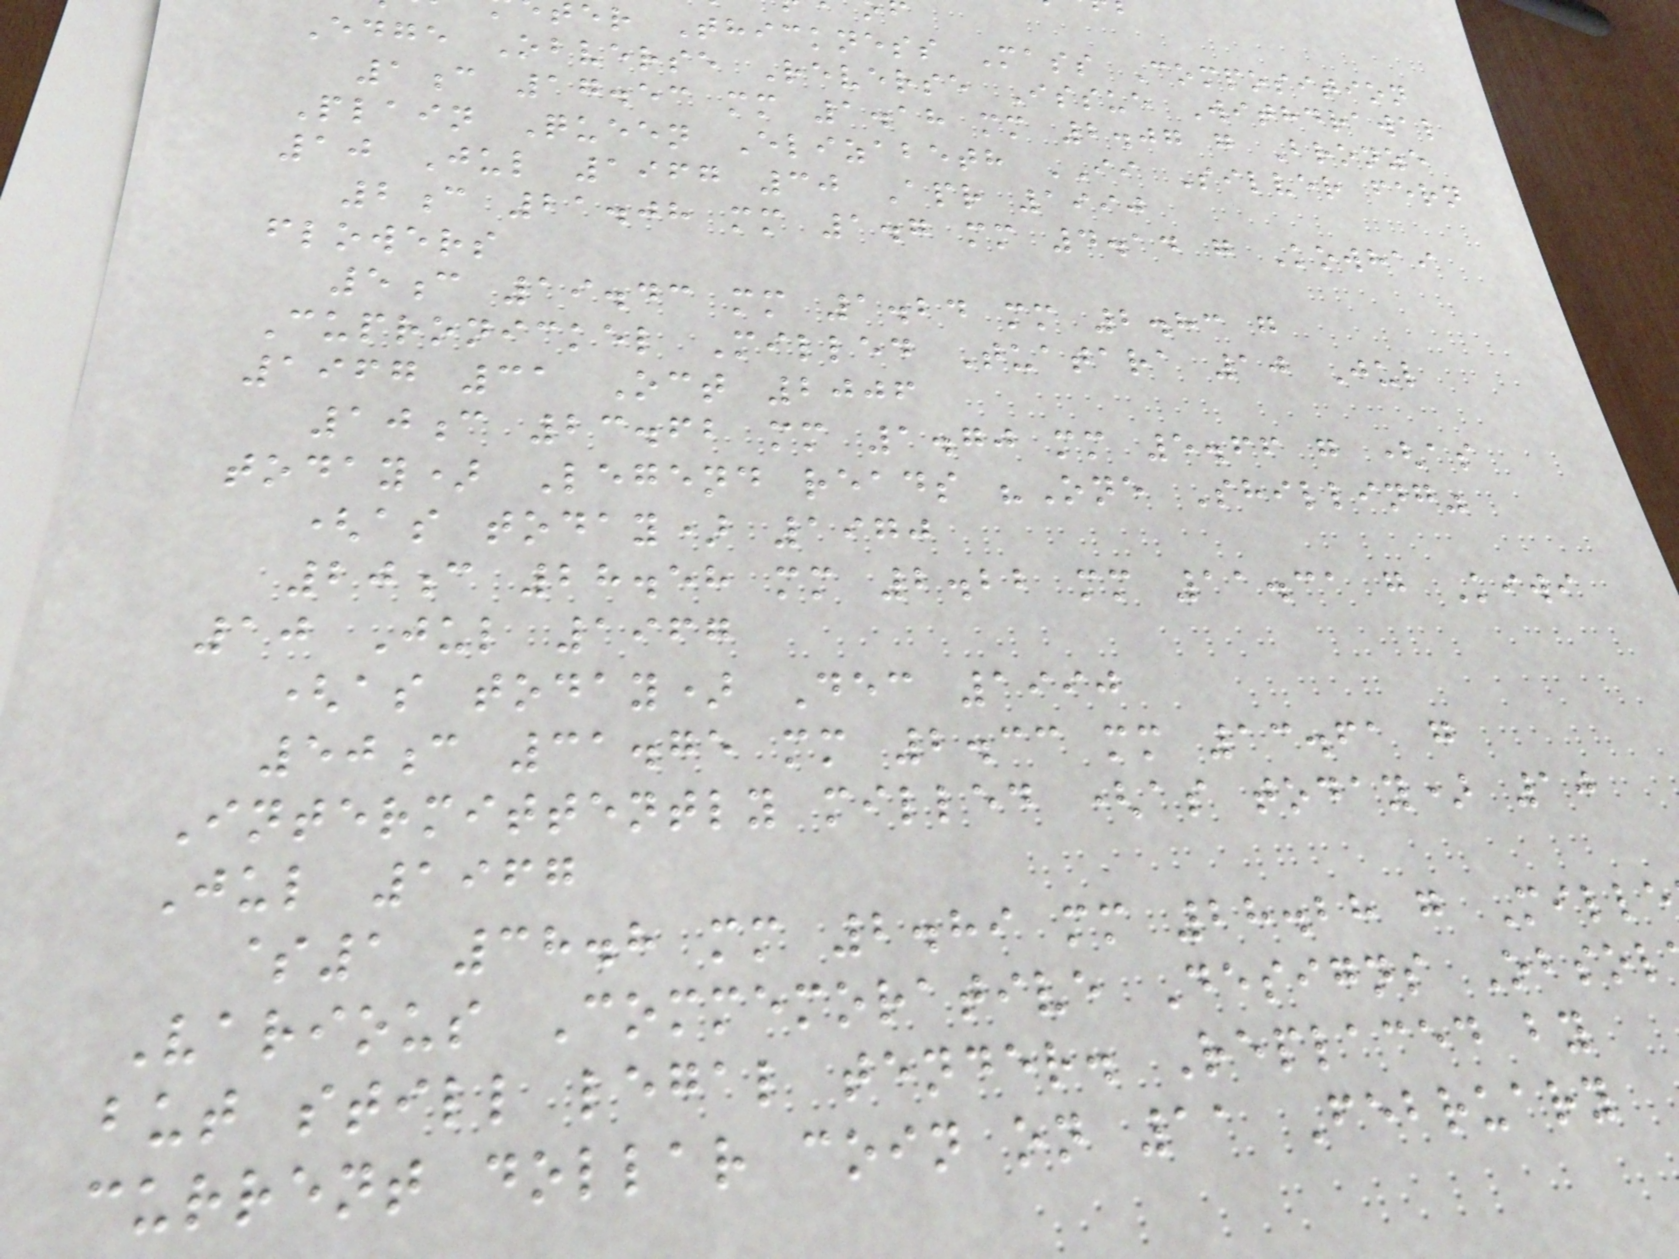er Thickness Mass Composition
Edge Obverse Reverse Issue Withdrawal
1c 17.53 mm 1.18 mm 2.07 g Bronze
Plain Queen Elizabeth II Silver fern
10 Jul 1967 30 Apr 1990
2c 21.08 mm 1.7 mm 4.14 g Kowhai
flowers
5c 19.43 mm 1.24 mm 2.83 g
Cupronickel Milled Tuatara 10 Jul
1967 31 Oct 2006
10c 23.62 mm 1.70 mm 5.66 g (as
today) Legend reads "One Shilling"
(as today) 1970
20c 28.58 mm 2.22 mm 11.31 g Kiwi
10 Jul 1967
(as today) Dec 1990
50c 31.75 mm 2.33 mm 13.61 g
Intermittently milled (as today) 10
Jul 1967
$1 38.8 mm 2.89 mm 28.28 g Mille
Various Commemorative Designs Obsol
but still legal tender. Replaced by
current dollar coin on 11 February
